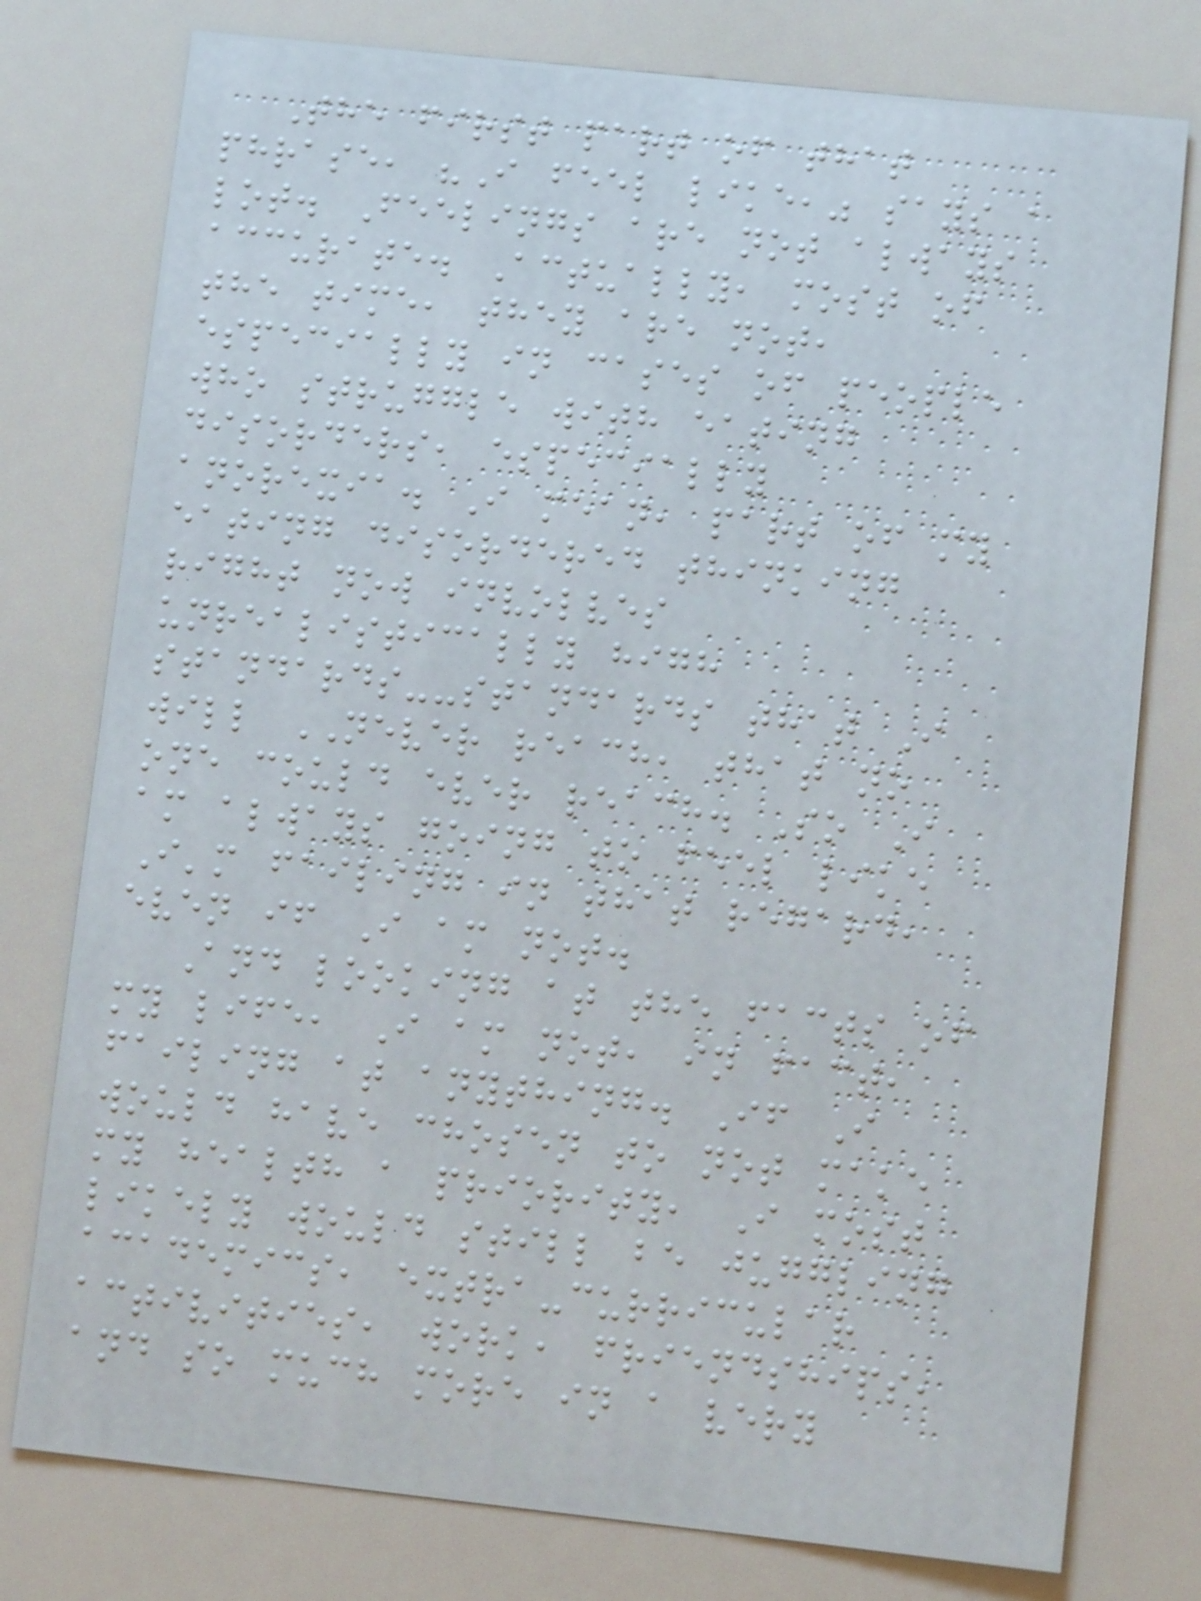The first part of that
phrase, "I feel like," says a
lot. Feelings are not always
accurate. Actually, most of
the time, they are not,
especially in cases of people
who struggle with eating
disorders, especially
anorexia. I mean, part of my
eating disordered thinking
right now involves
unrealistically high
standards--standards that I
will NEVER reach, that no
one could ever reach. So I
am always going to feel like
I'm failing in that regard,
even if I am not.
And looking at the facts of
my life, I am not, in fact,
failing at anything. If I
would have chosen to not make
my health a priority, I most
likely would still be juggling
academics, extra-curricular
activities, work, friendships,
and so much more in a very
